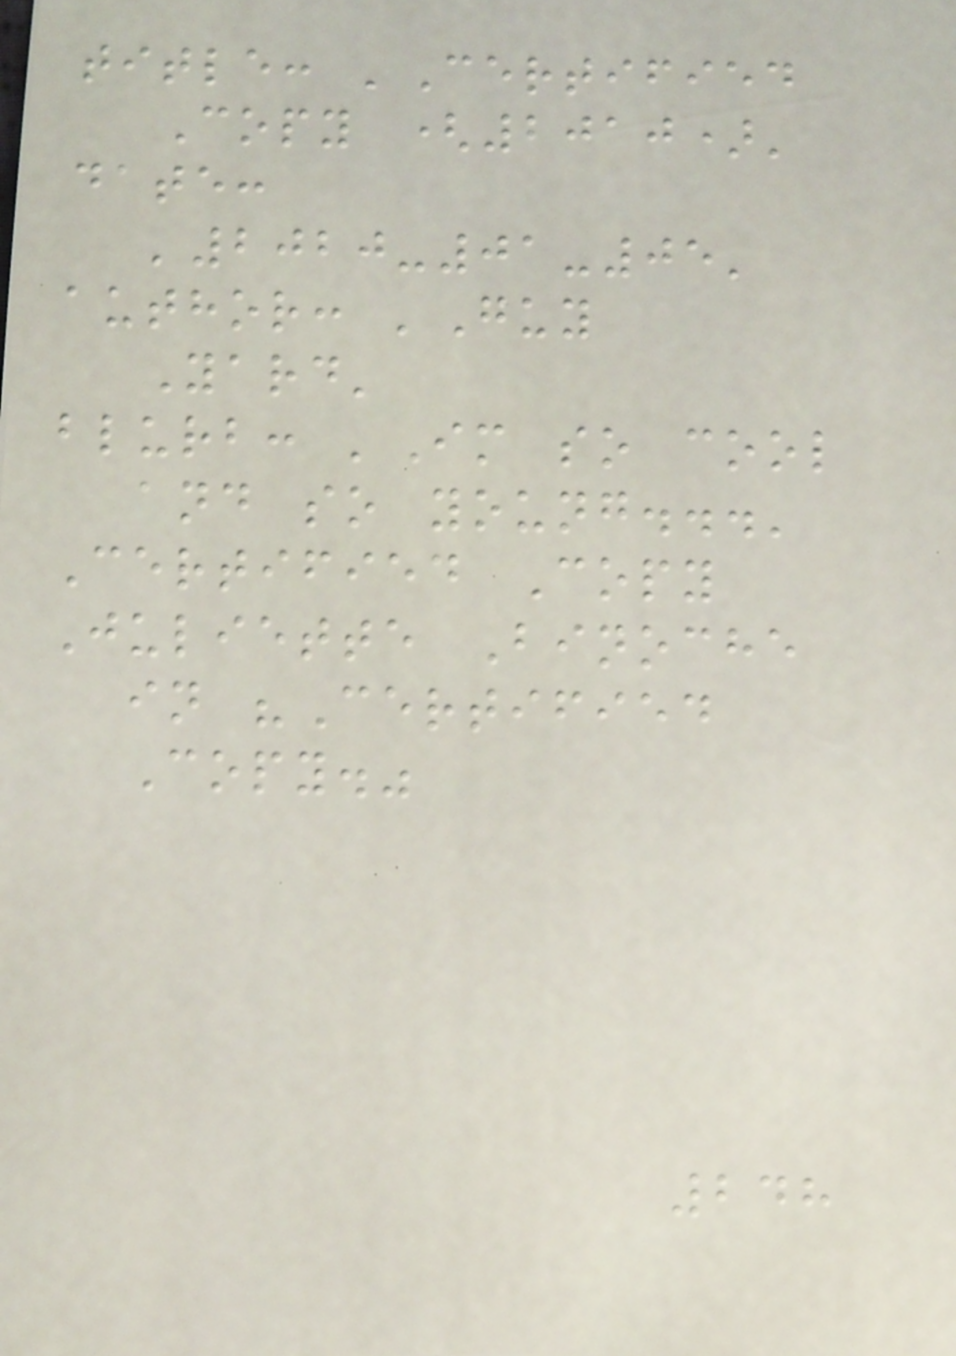title: 'Certified
Copy (2010)'
date:
'2020-01-05'
author: 'Guy
Yard'
blurb: 'Im so cool
and so young...'
Certified Copy
Juliette Binoche
in "Certified
Copy."
248
